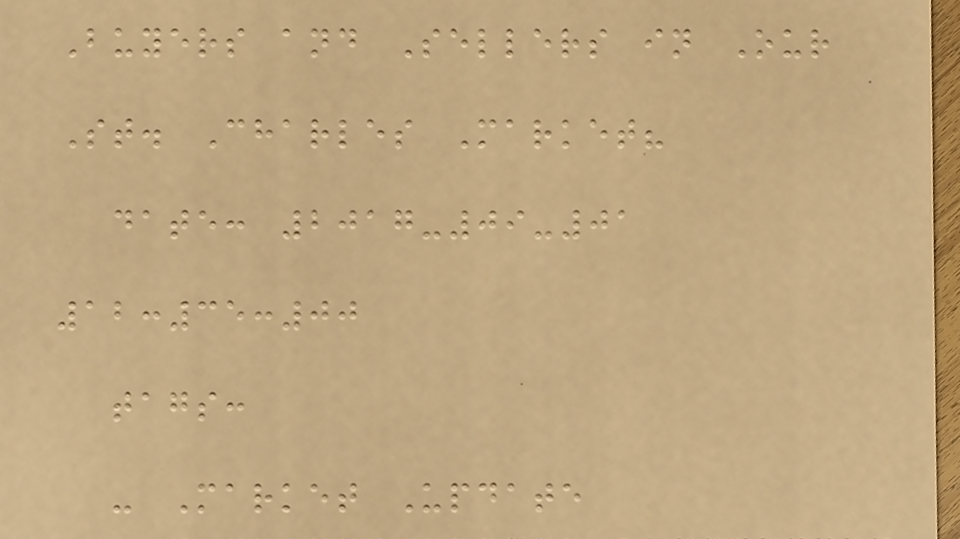Buyers and Sellers in Our
St. Charles Market?
date: 2017-09-01
12:35:00
tags:
- Market Update
